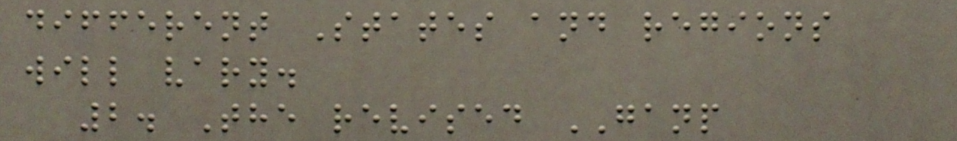different States and regions
will vary.
2. The revised GANP
